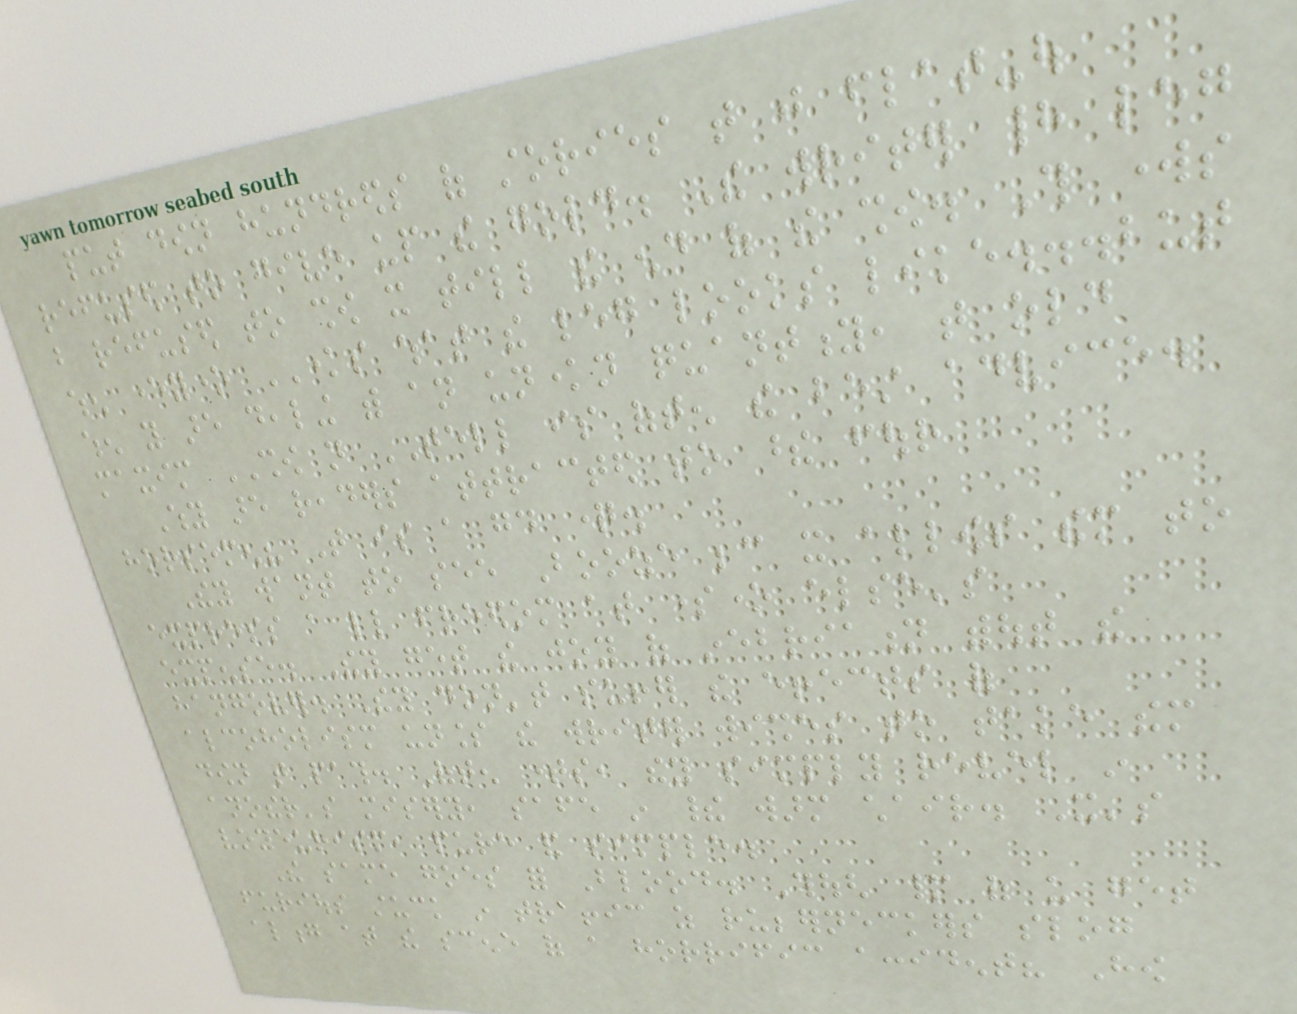put down hundreds of stories that just flat-out
refused to give up the gold. The writer had leg
but refused to show it till the end of the show. This works
when everyone KNOWS what the leg looks like...but
when you are dealing with an unknown quantity, that old
maxim SHOW not TELL is often the best advice.
Why are readers attracted to these four
horsemen? That is a good question.
They want to see Booze because it allows them to
express a little freedom at someone else's
expense. They get the joy of inebriation without the
hangover. They don't suffer the effects of
alcoholism unless the writer wishes to take them
down that path. Often times, they simply revel in
another's misery, safe in their warm chair. It's
voyeurism, pure and simple.
The same goes for Blood. Though many of us get
furious stuck in traffic as rubberneckers slog
along at the scene of a horrific accident? How
